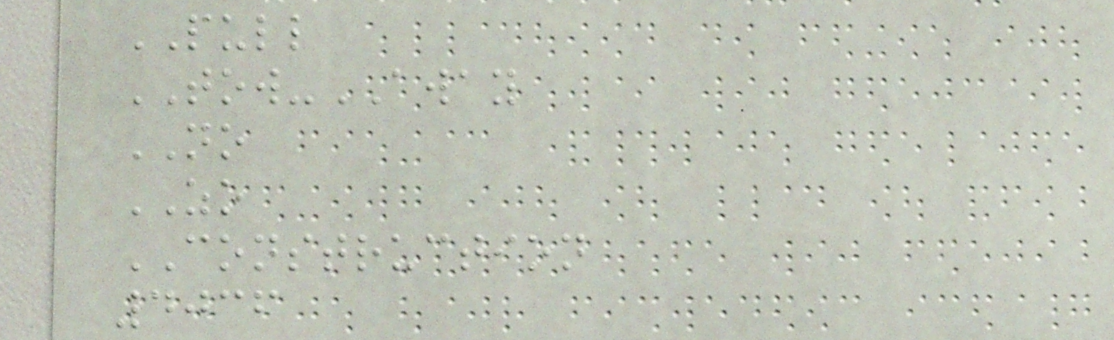PULL
TOW-AWAY
NO
ZO
CONSTRUCTION
4036
